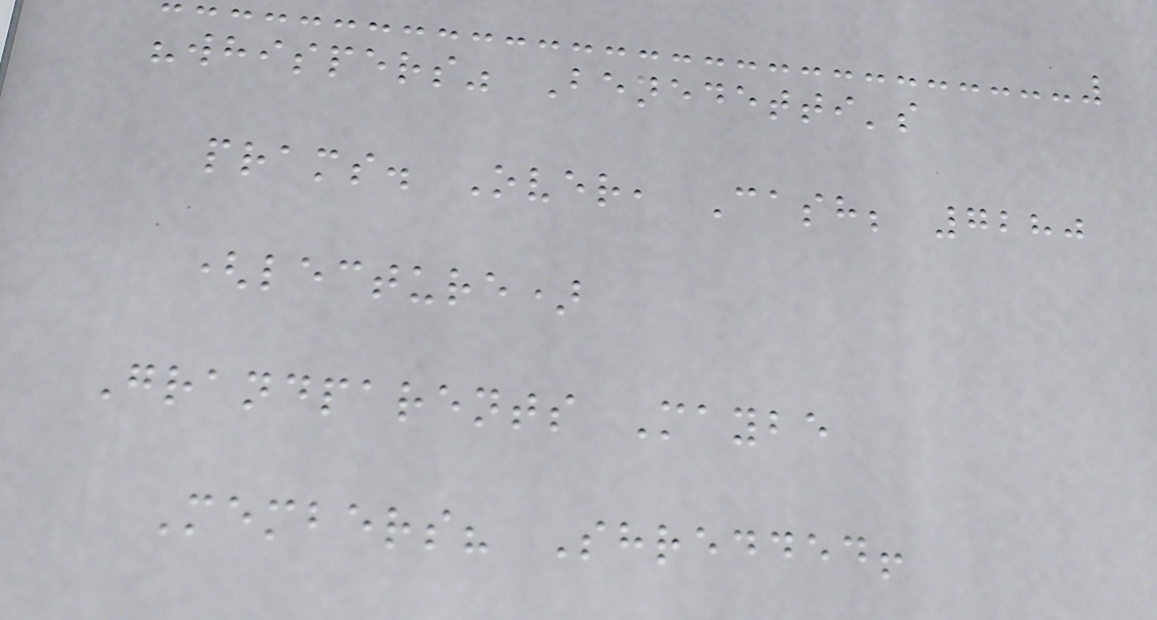"whispers" Benedetti's
prams. Over, Cash; 7280
(lecture)
Grandparents Maybe
Members? Shredded!
